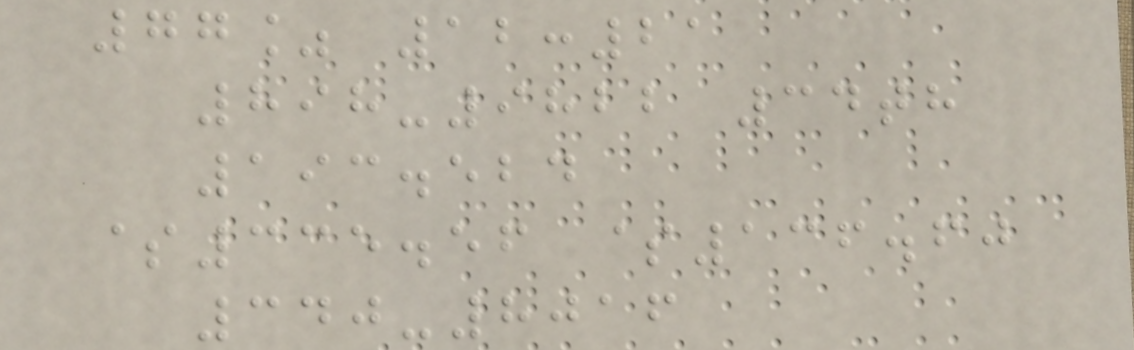77% 12:21
898-9822 34th
193.524
$335.56 $136.60
340-8016
